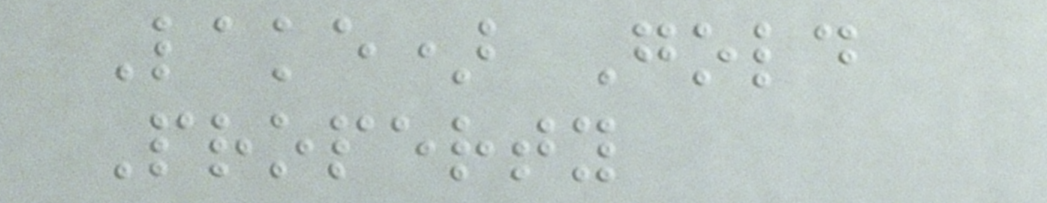Lake) Gold
Property
